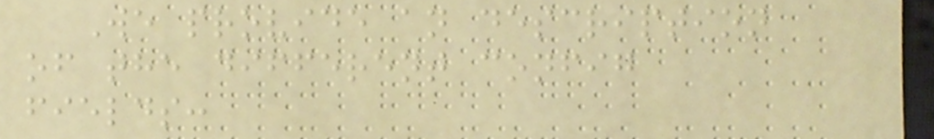We provide an description
of the different config
fields:
